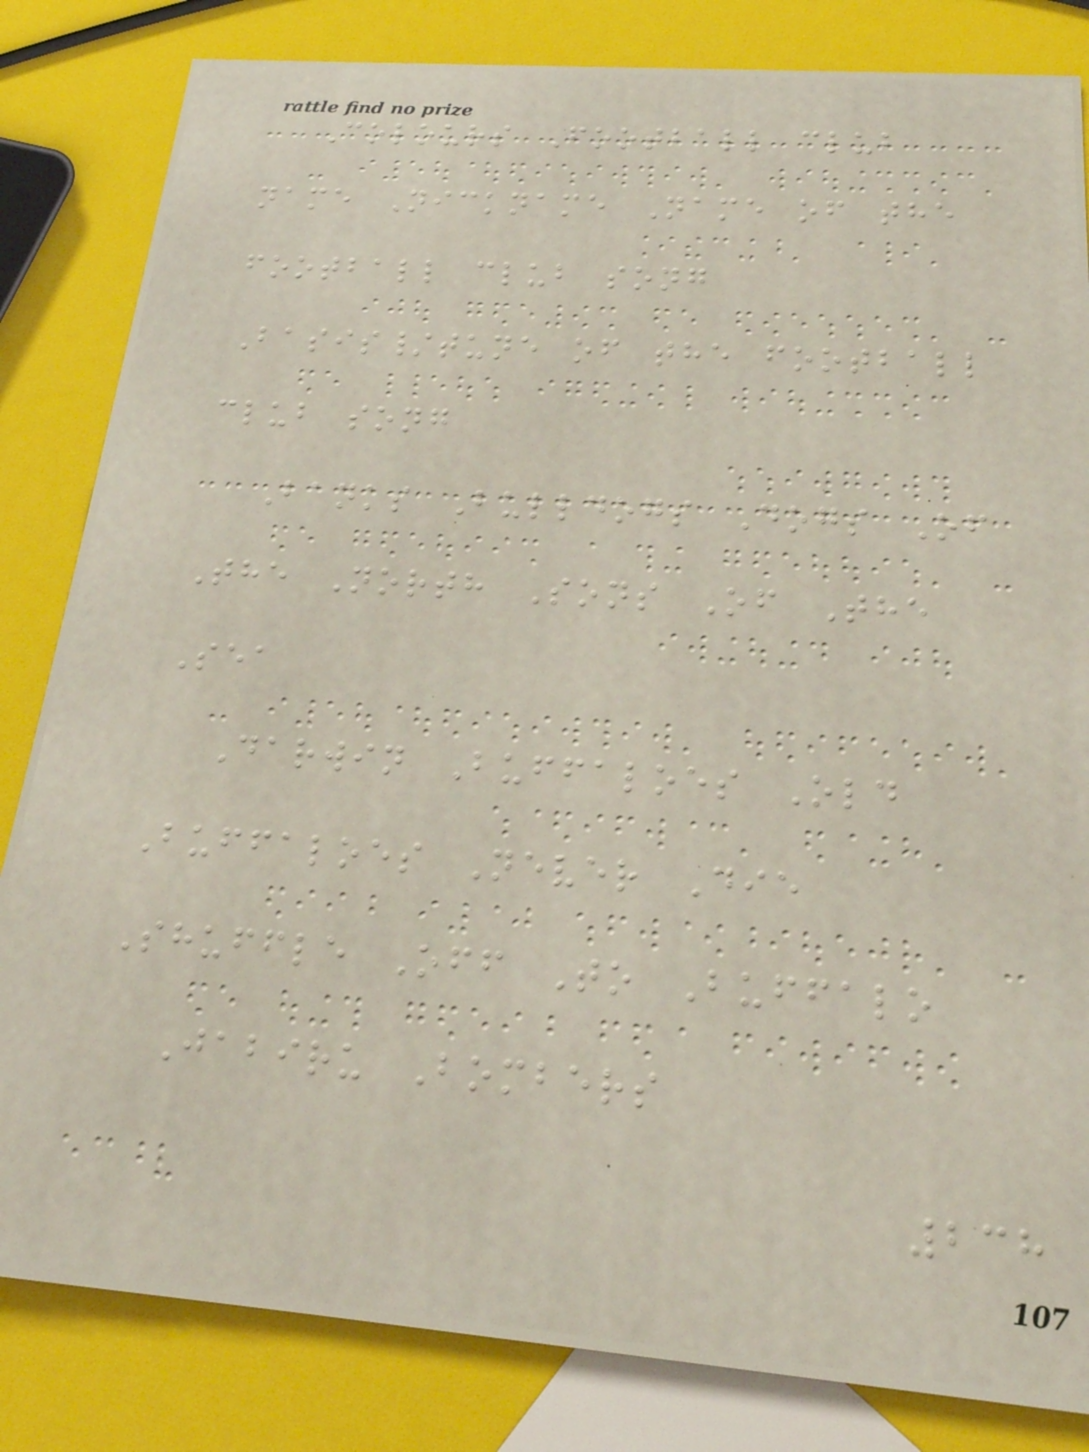Colours Football club
name Nickname Name of the
football club song
Basis/tune of the football
club song
Banks Bulldogs Dogs Of
The North Sons Of The
Sea
Darwin Buffaloes Old
Buffaloes Never Die
Shuffle Off To Buffalo
Jabiru Bombers
238
